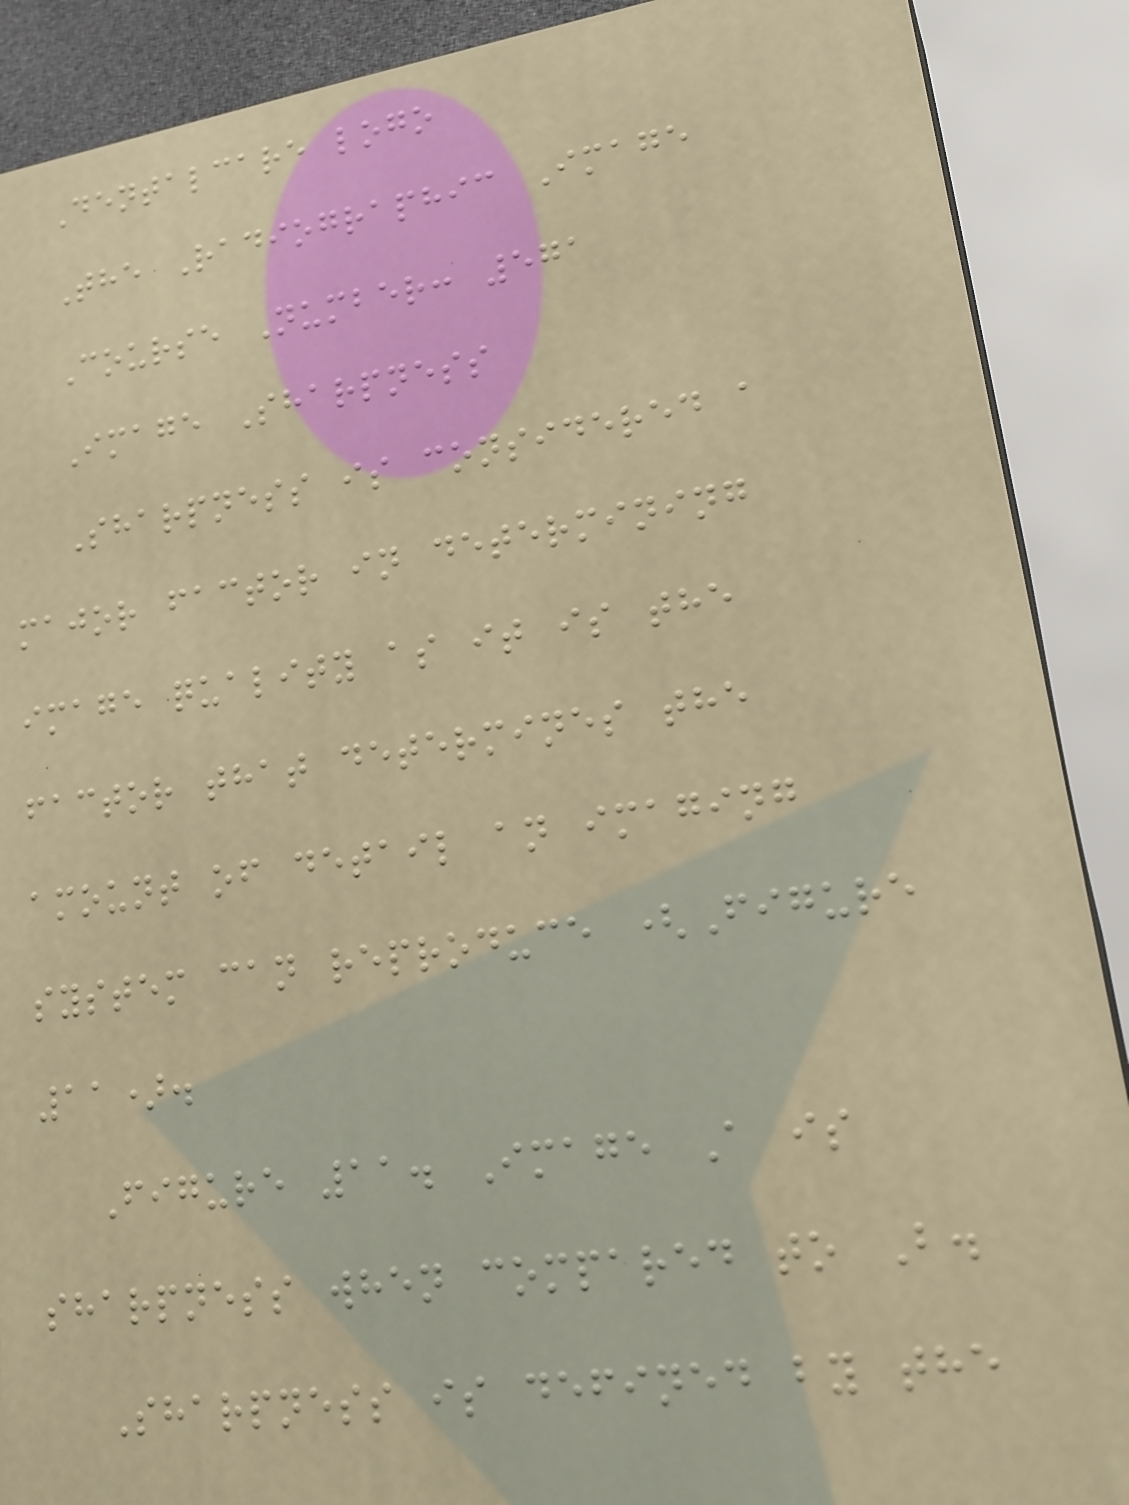Dentalcare logo
The Radiographic Image
Course Number: 571
Image Sharpness
Sharpness is considered a
major factor in determining
image quality as it is the
factor that determines the
amount of detail an imaging
system can reproduce (Figure
11).
Figure 11. Image A is
sharpness when compared to B.
Sharpness is defined by the
